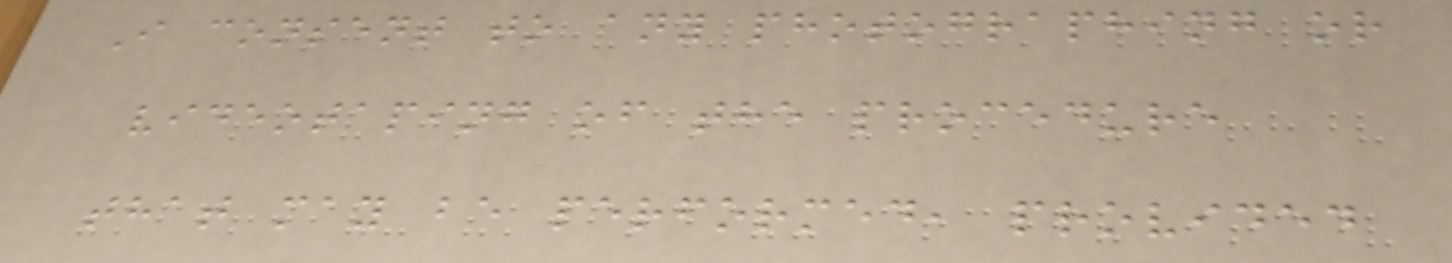I consent to any photographing or
videotaping of the procedure
that may be performed, provided
